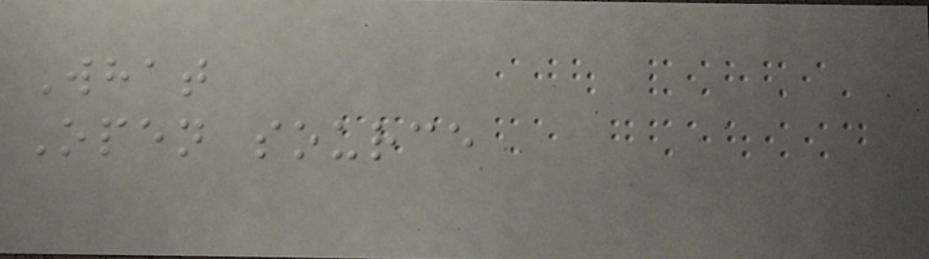What
Open source
